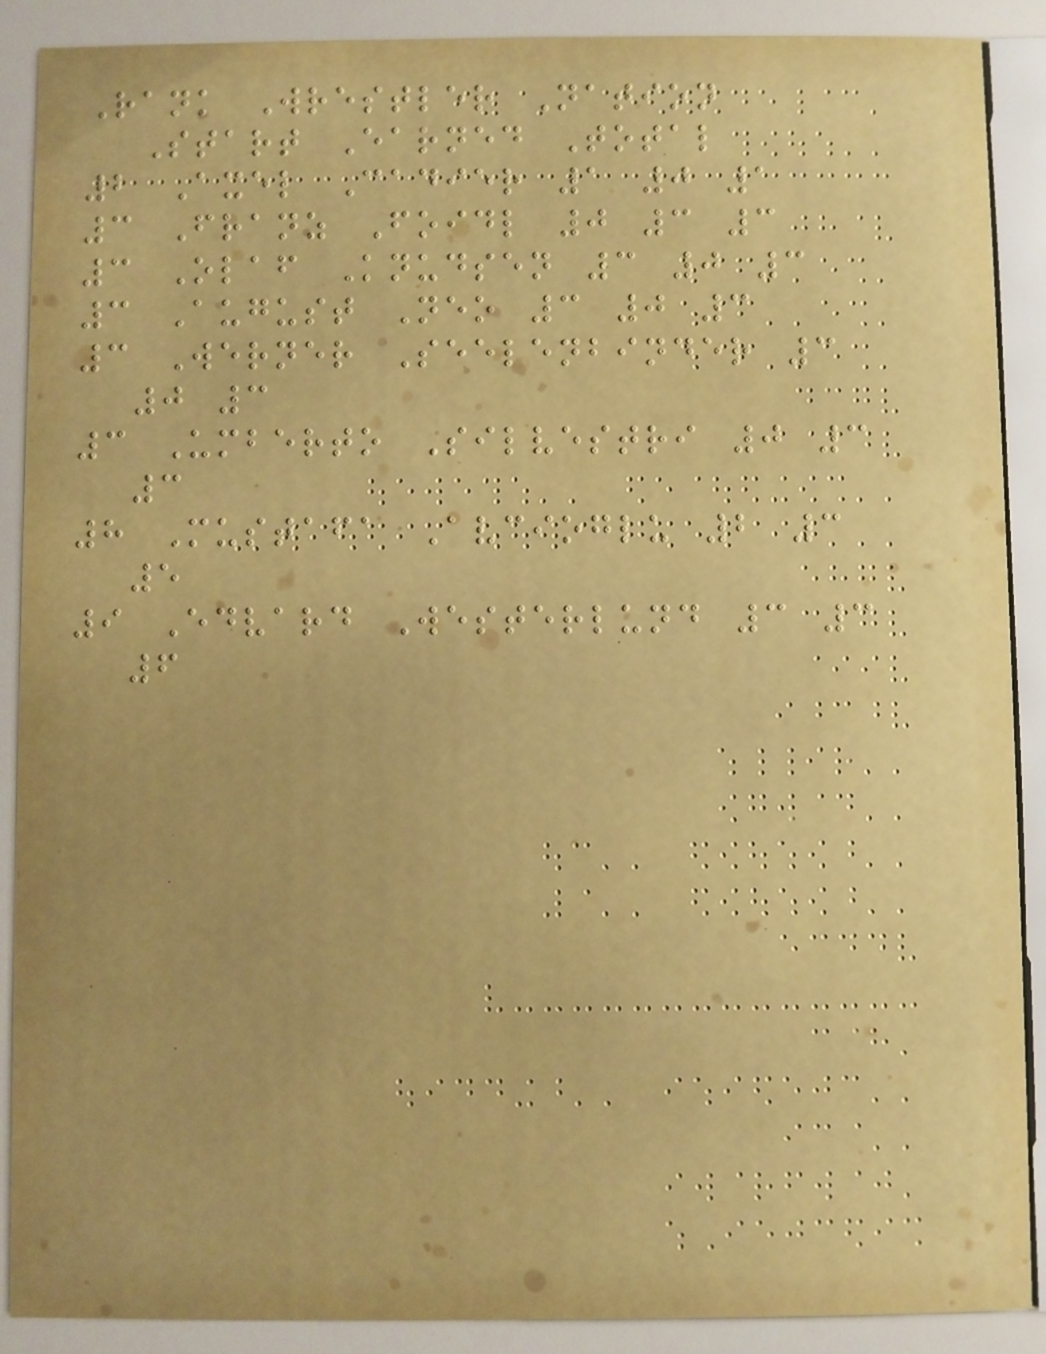Rank Wrestler Nation
Start Earned Total
2 Axel Cadier 1 0 1
3 Franz Foidl 0 3 3
3 Olaf Knudsen 3 0 3
3 August Neo 3 0 3
3 Werner Seelenbinder 3
0 3
3 Umberto Silvestri 0 3
3
8 Mustafa Avcioglu 2 3
5
9 Edvard Westerlund 3 3
6
